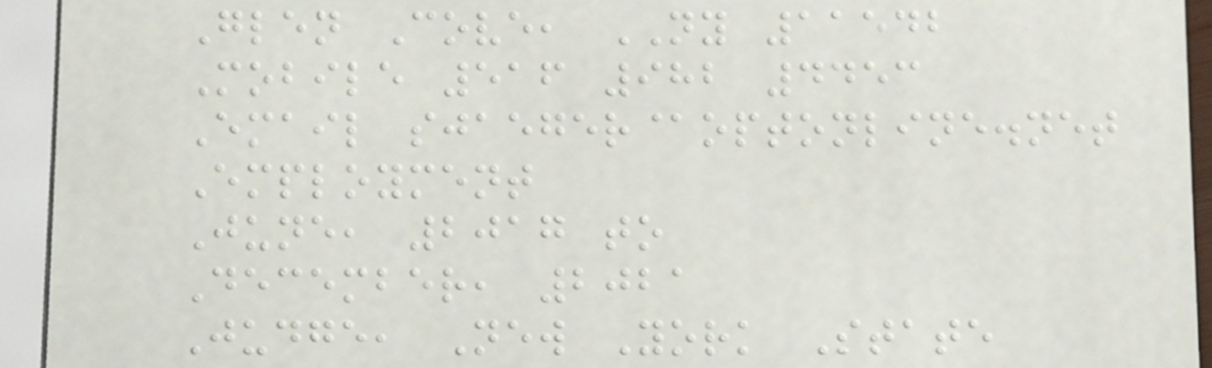Glen Cove, NY 11542
Mobile 516 982 4453
Email sjaeger@optonline.net
Employment
June, 2017 to
December, 2021
Judge, New York State
